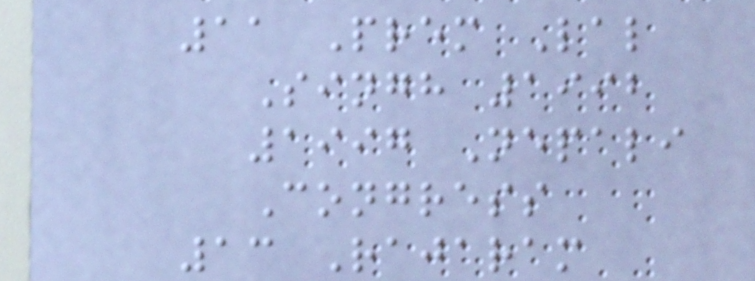11 Prem Lal
Singh 1992
1997 Nepali
Congress
13 Rajaram
